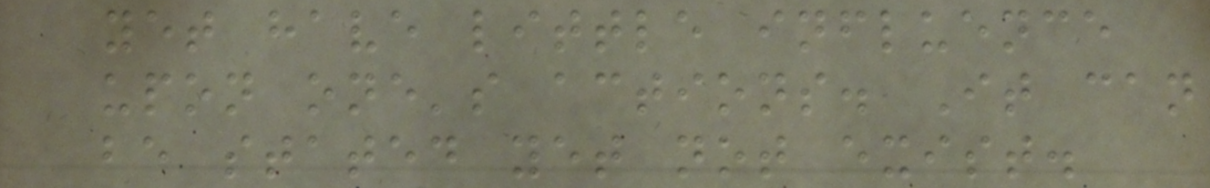yet have little influence
upon one's actions. It can
be stated yet not exist.
